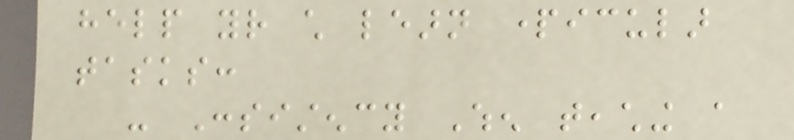help your child learn particular
tasks:
- Consistency When teaching a
